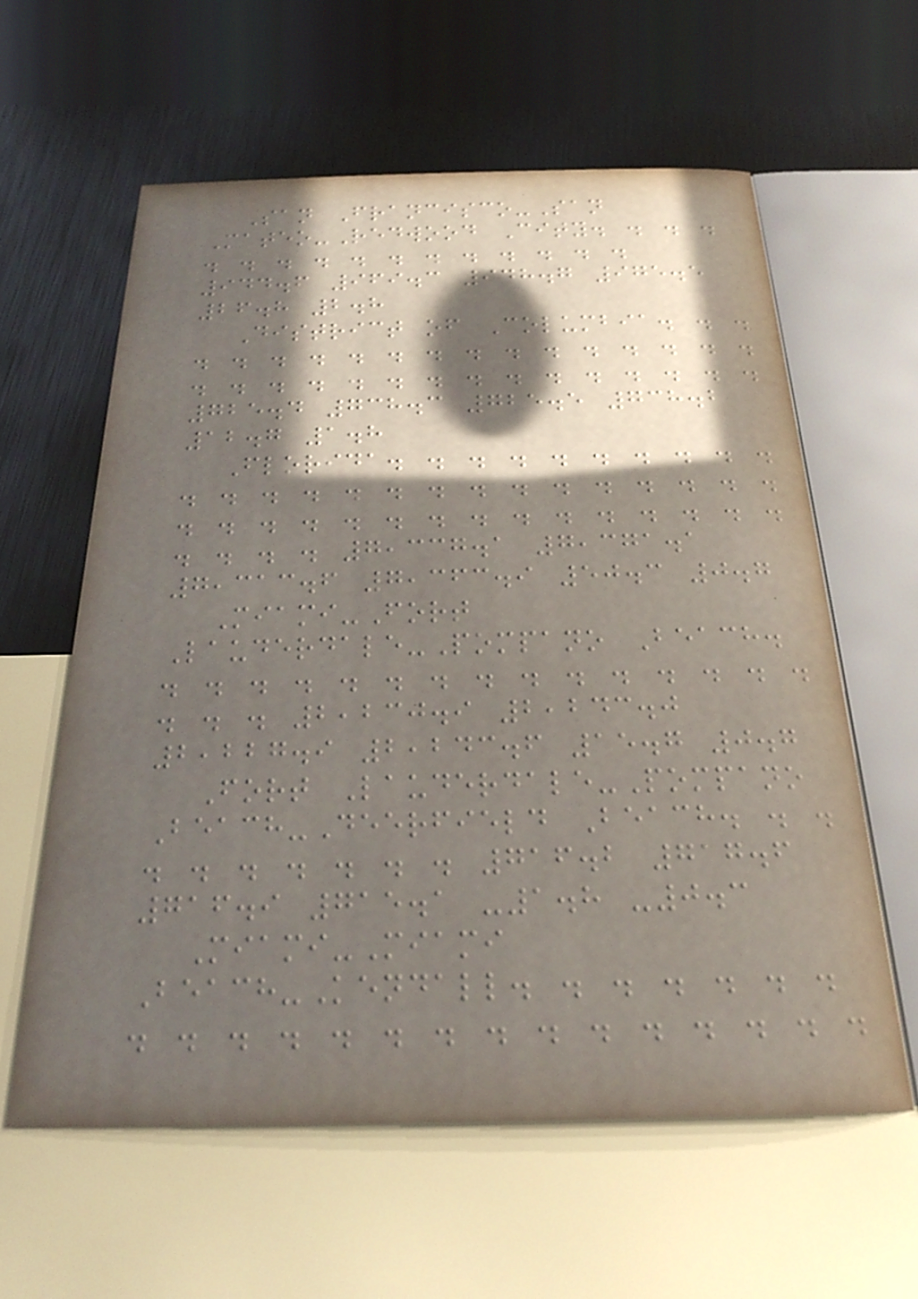San Francisco-San
Mateo-Redwood City. . . .
. . . . . . . . . . . .
944.6 969.3 948.7 975.5
26.8 2.8
District of Columbia. . .
. . . . . . . . . . . . . . .
. . . . . . . . . . . . . . .
725.4 738.3 725.5 738.2
12.7 1.8
Florida. . . . . . . . . .
. . . . . . . . . . . . . . .
. . . . . . . . . . . . . . .
. . . . 7,337.1 7,371.1
7,313.6 7,363.9 50.3 0.7
Miami-Fort
Lauderdale-Pompano Beach.
. . . . . . . . . . . . . . .
. . . 2,230.9 2,243.0
2,227.9 2,243.6 15.7 0.7
Fort Lauderdale-Pompano
Beach-Deerfield Beach. . .
. . . . . . . 716.2 717.6
716.9 715.1 -1.8 -0.3
Miami-Miami
Beach-Kendall. . . . . . .
. . . . . . . . . . . . . . .
